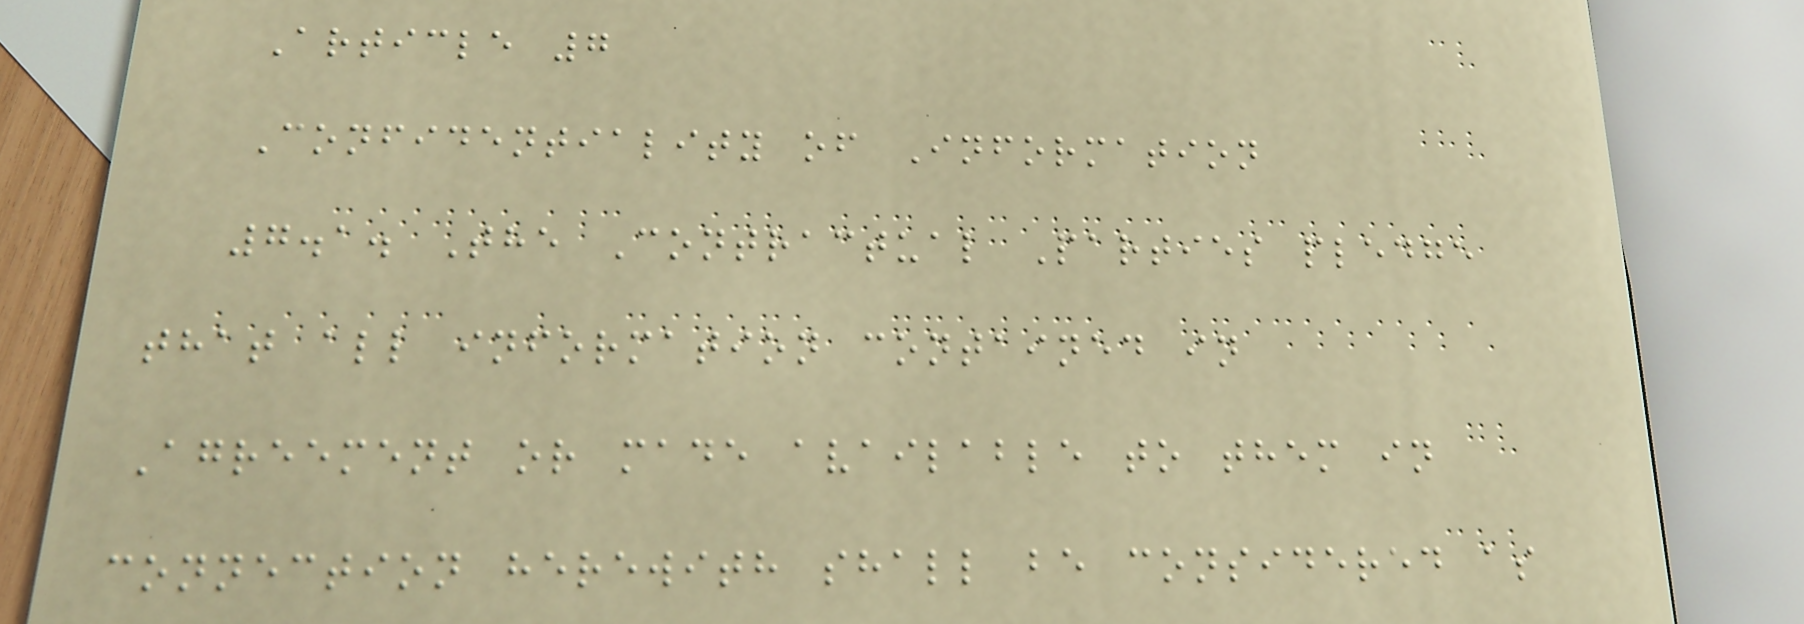Article 7
Confidentiality of Information
7.1. The Contractual Parties pledge
that all information contained in
Agreement or made available to them in
connection herewith shall be considered as
